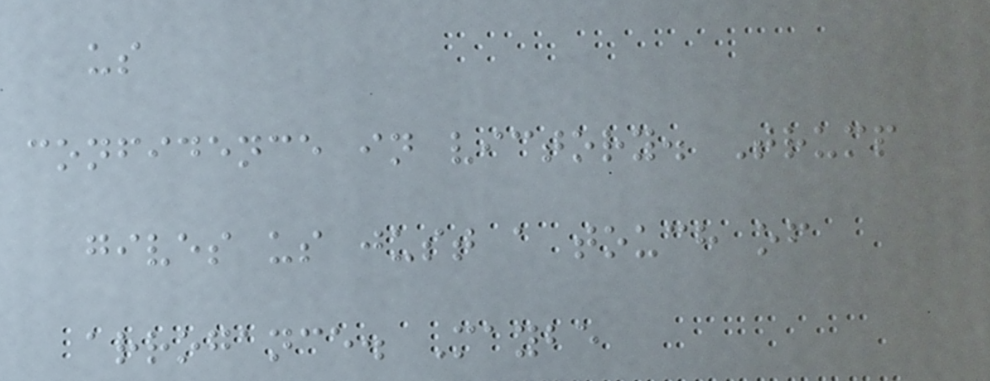us
confidence in victory. Trump
gives us just a touch of
arrogance. Maybe
